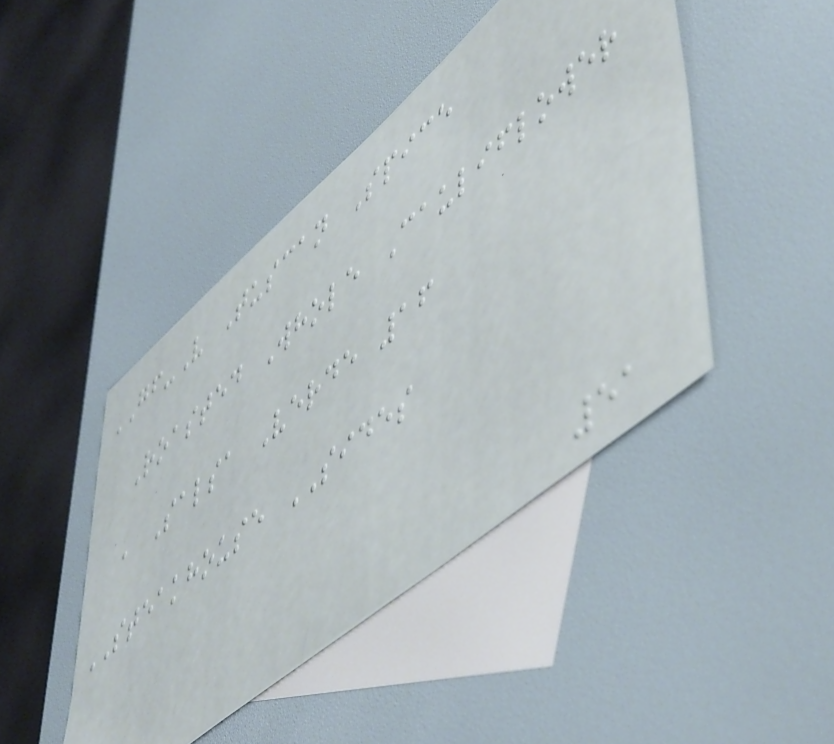GF-V Tuscan Spice
Roasted Whole Cauliflower
, Salsa Verde 16
STEAKHOUSE SIDES
51
